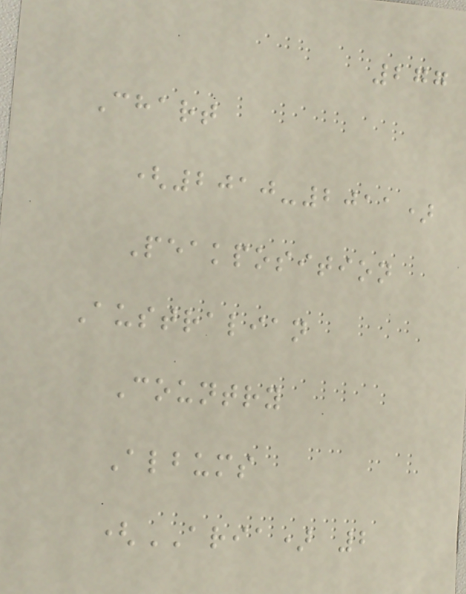277
Chart
(2010-2011)
Peakposition
Australian
Country
Albums
(ARIA) 2
